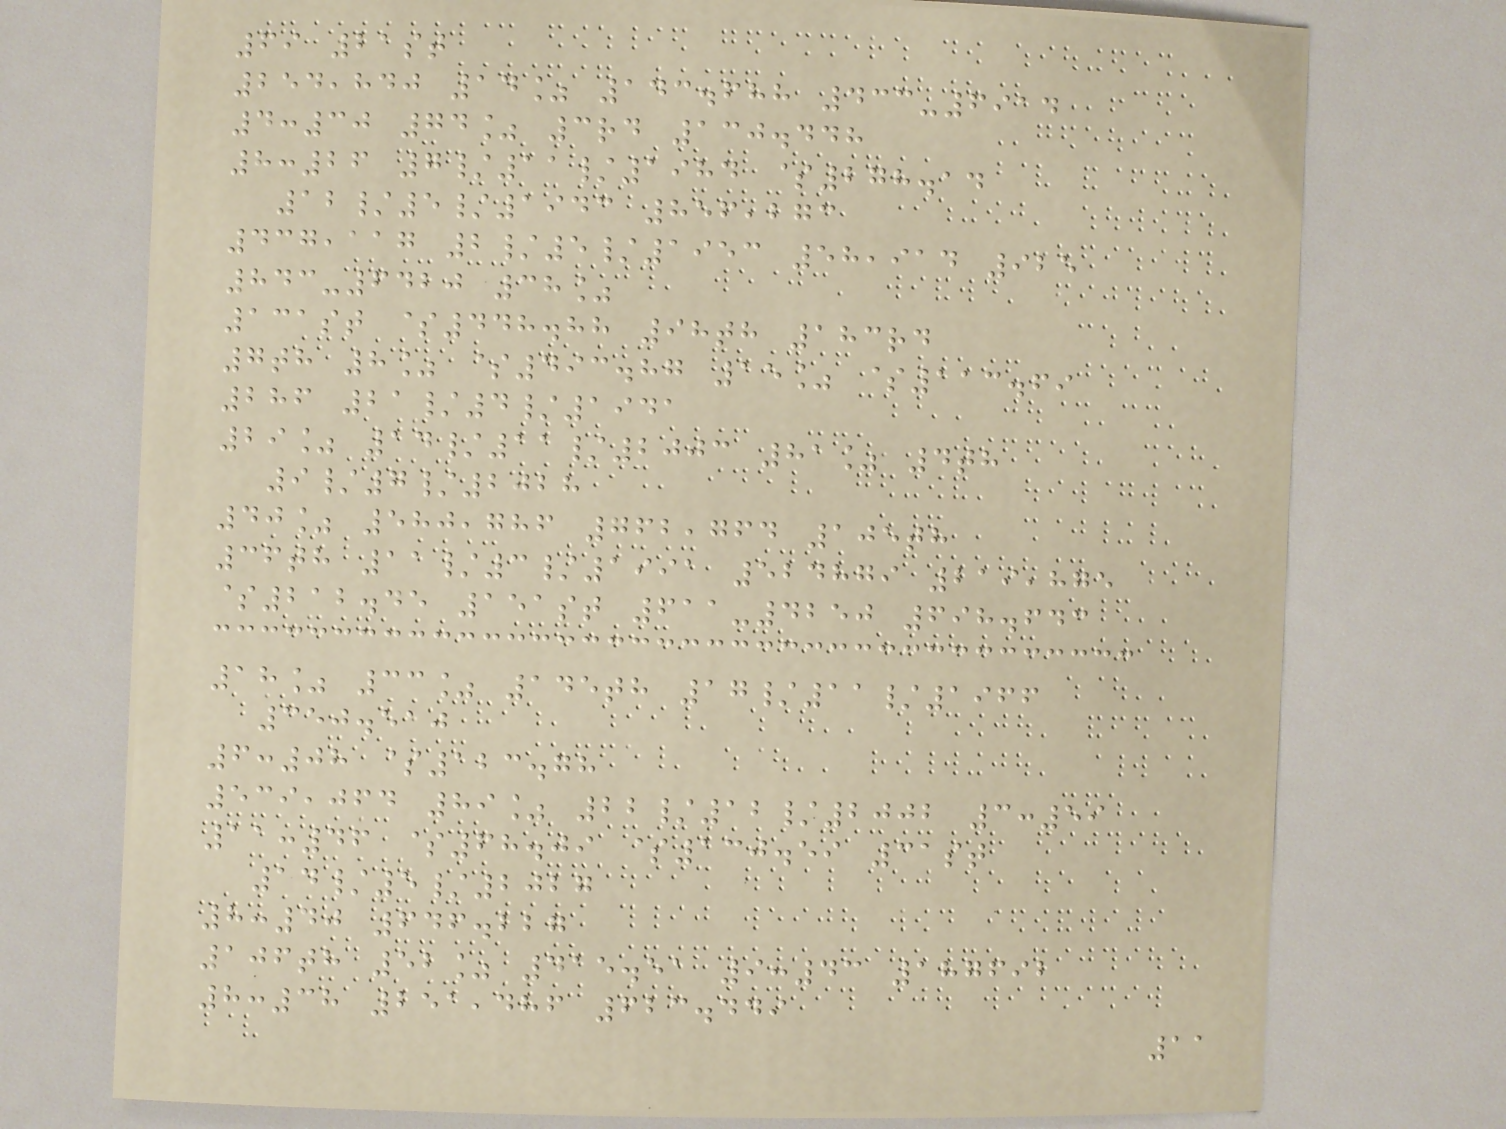69 21st
254,840 14% 143.688 433-6914
4:30 74% 3rd 130.448
8:26 7/11/1984 $278.14
12/5/1943 856,273
437,117 2/5/1953 58,914 925
843-6420 38%
131st $448.88 98th 183rd
7th 8% $493.87 15% $113.69
286 21/4/1941
29% 14/11/2003 81% 4th
9/7/2028
40% 580,786 762,764 105th
36th 11/3/1991 524879 219,875
$212.45 151st 611-4250 698.643
18% 33% 145th 17/11/1966
350.510
6:08 $123.78
539,064 89% 22/12/2002 3:59
11:46 $68.09 $130.59 31st
14/5/2027
8:40 646.227
106th 52% 415.51 9:43 187692
8:38 251,486 623.449
11
